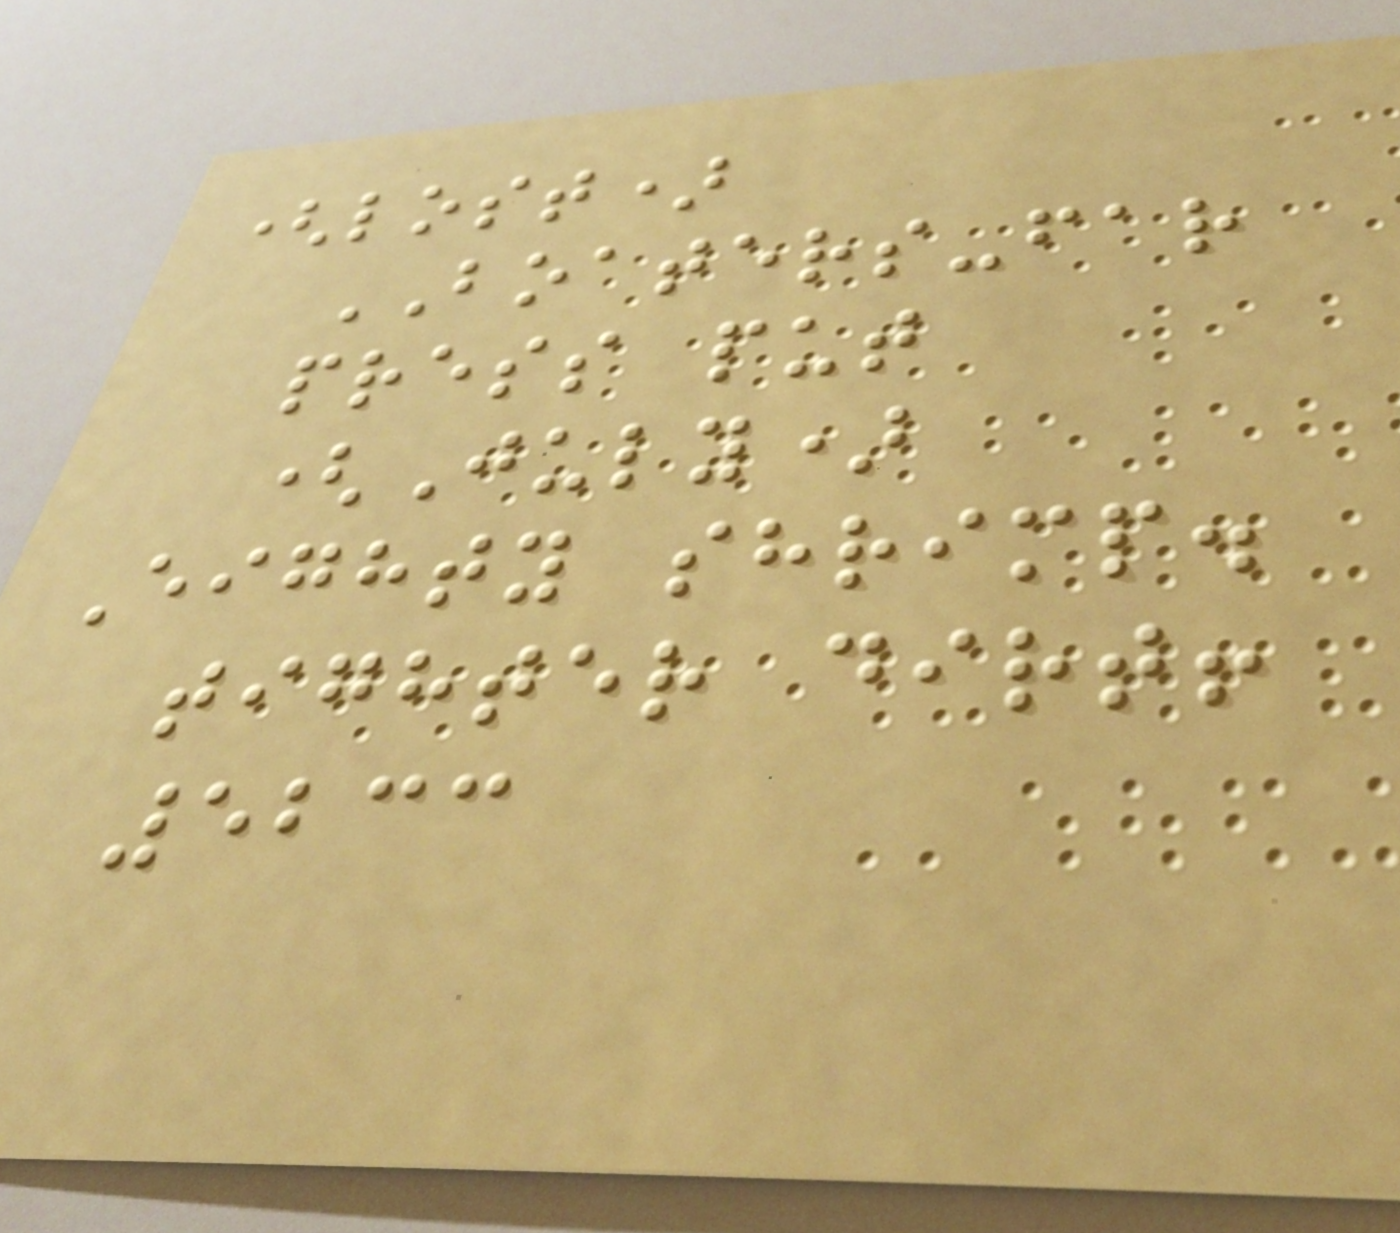(lost)
BOATERS-far
press put
(July)
Eighty shrimp.
tighter dirt!
5233
